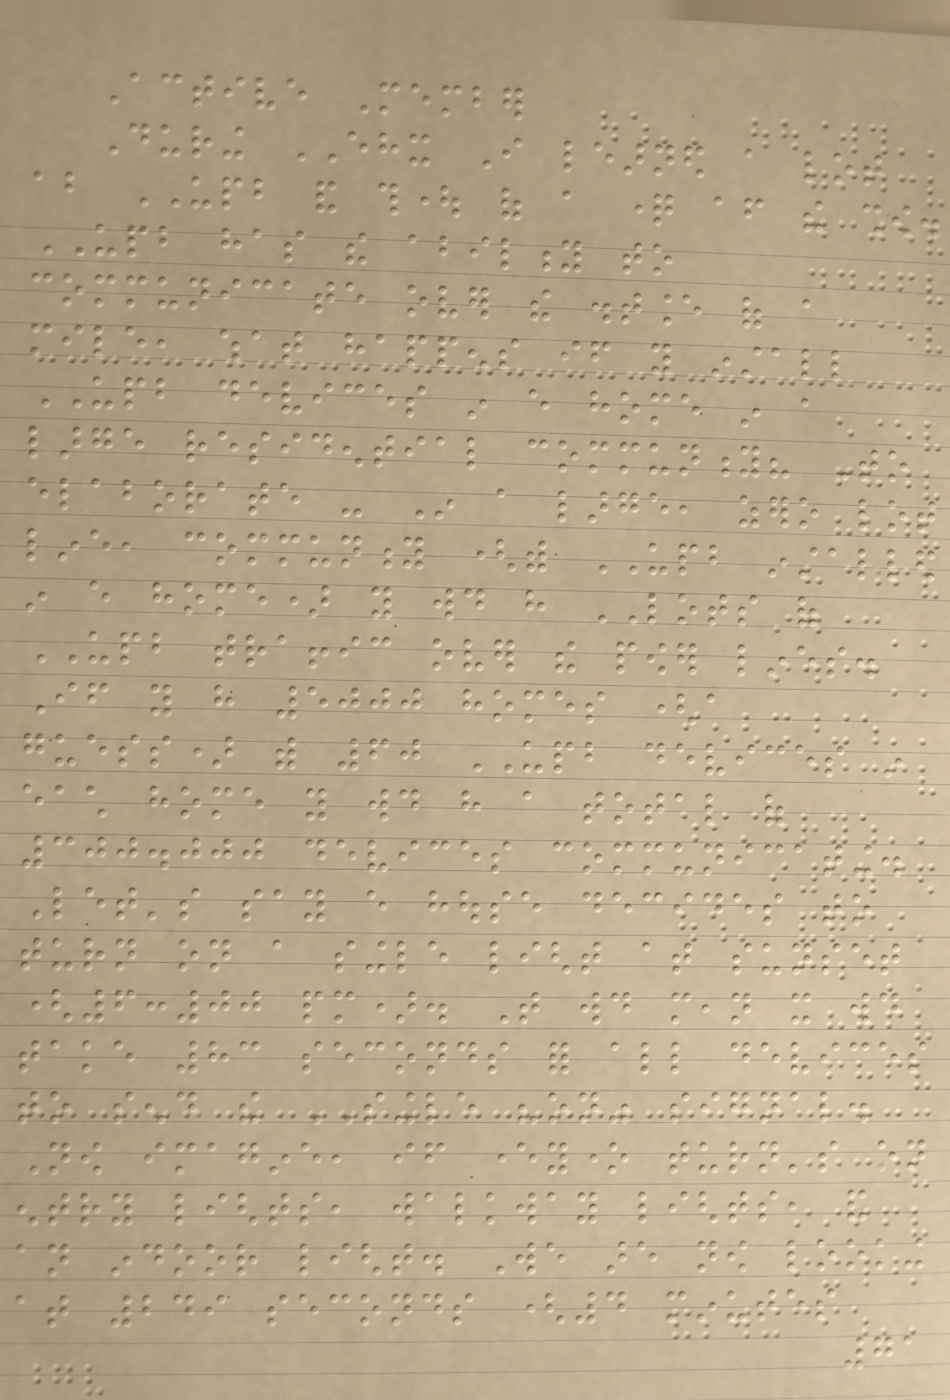Active Member
During EHX I learned a lot
about UPB and thought of a question after the show.
UPB has the ability to
communicate over the distance of a
mile, what happens if you install
UPB devices in every home in a
large residential community? To
elaborate - In a large, zero lot
line, community (with UPB installed
in every home) you would have LOTS of
UPB traffic over the power lines.
If you have 5000 homes (a
guess) with 60 UPB devices in
each home you would have a total of
300.000 devices communicating.
Let's say every house decides to
turn on a single light at sunset
(6:00 pm). That would mean it would
take 83 seconds for all devices
to send the SINGLE "on" signal.
Now imagine, if everyone turn's on
entry lights, walkway lights, and
an indoor light. We are now looking
at 249 seconds (4 minutes
71
